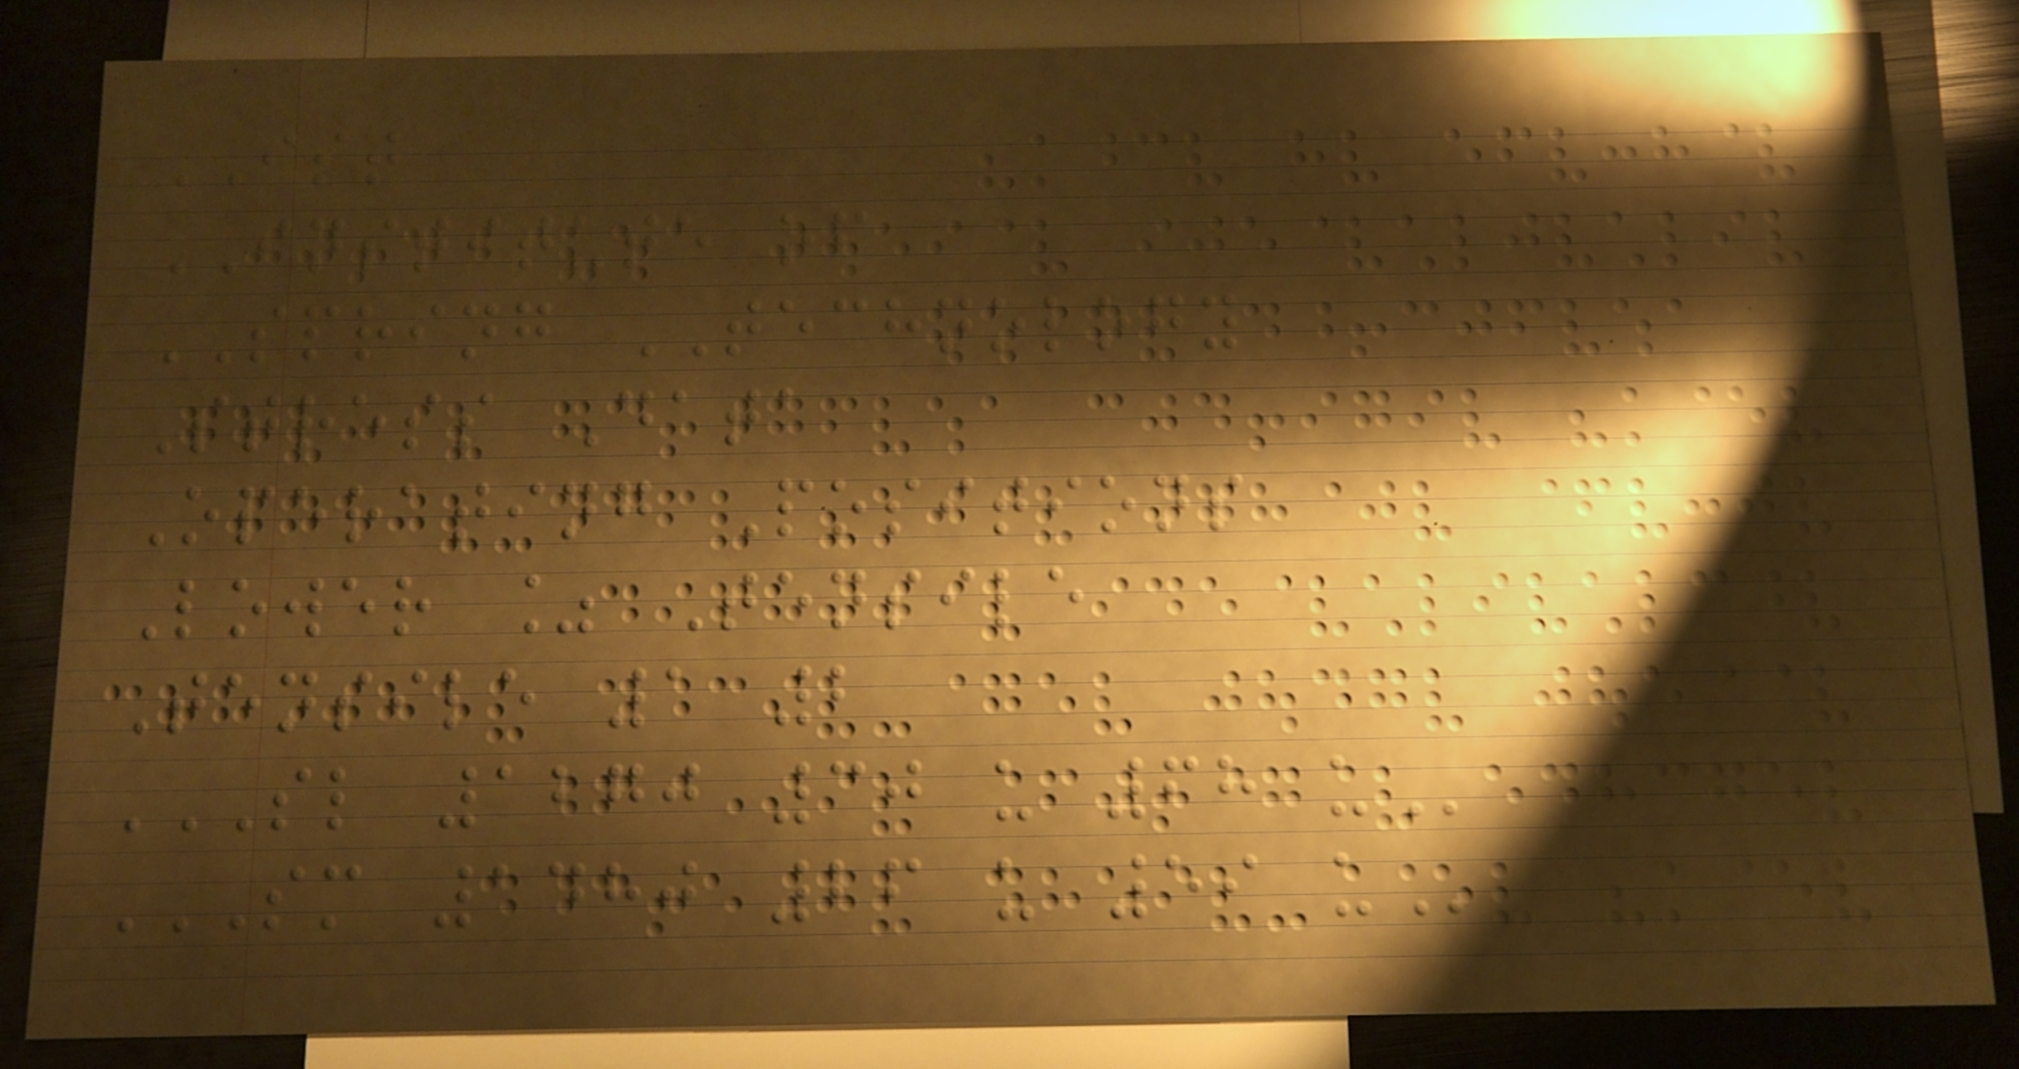IST
INSTITUTE of
SPRING TECHNOLOGY
Stress Data
Operating Positions
Lower % Tensile
Tensile 1 2
SL 1270 30 U 68 U
SM 1480 26 U 59 U
